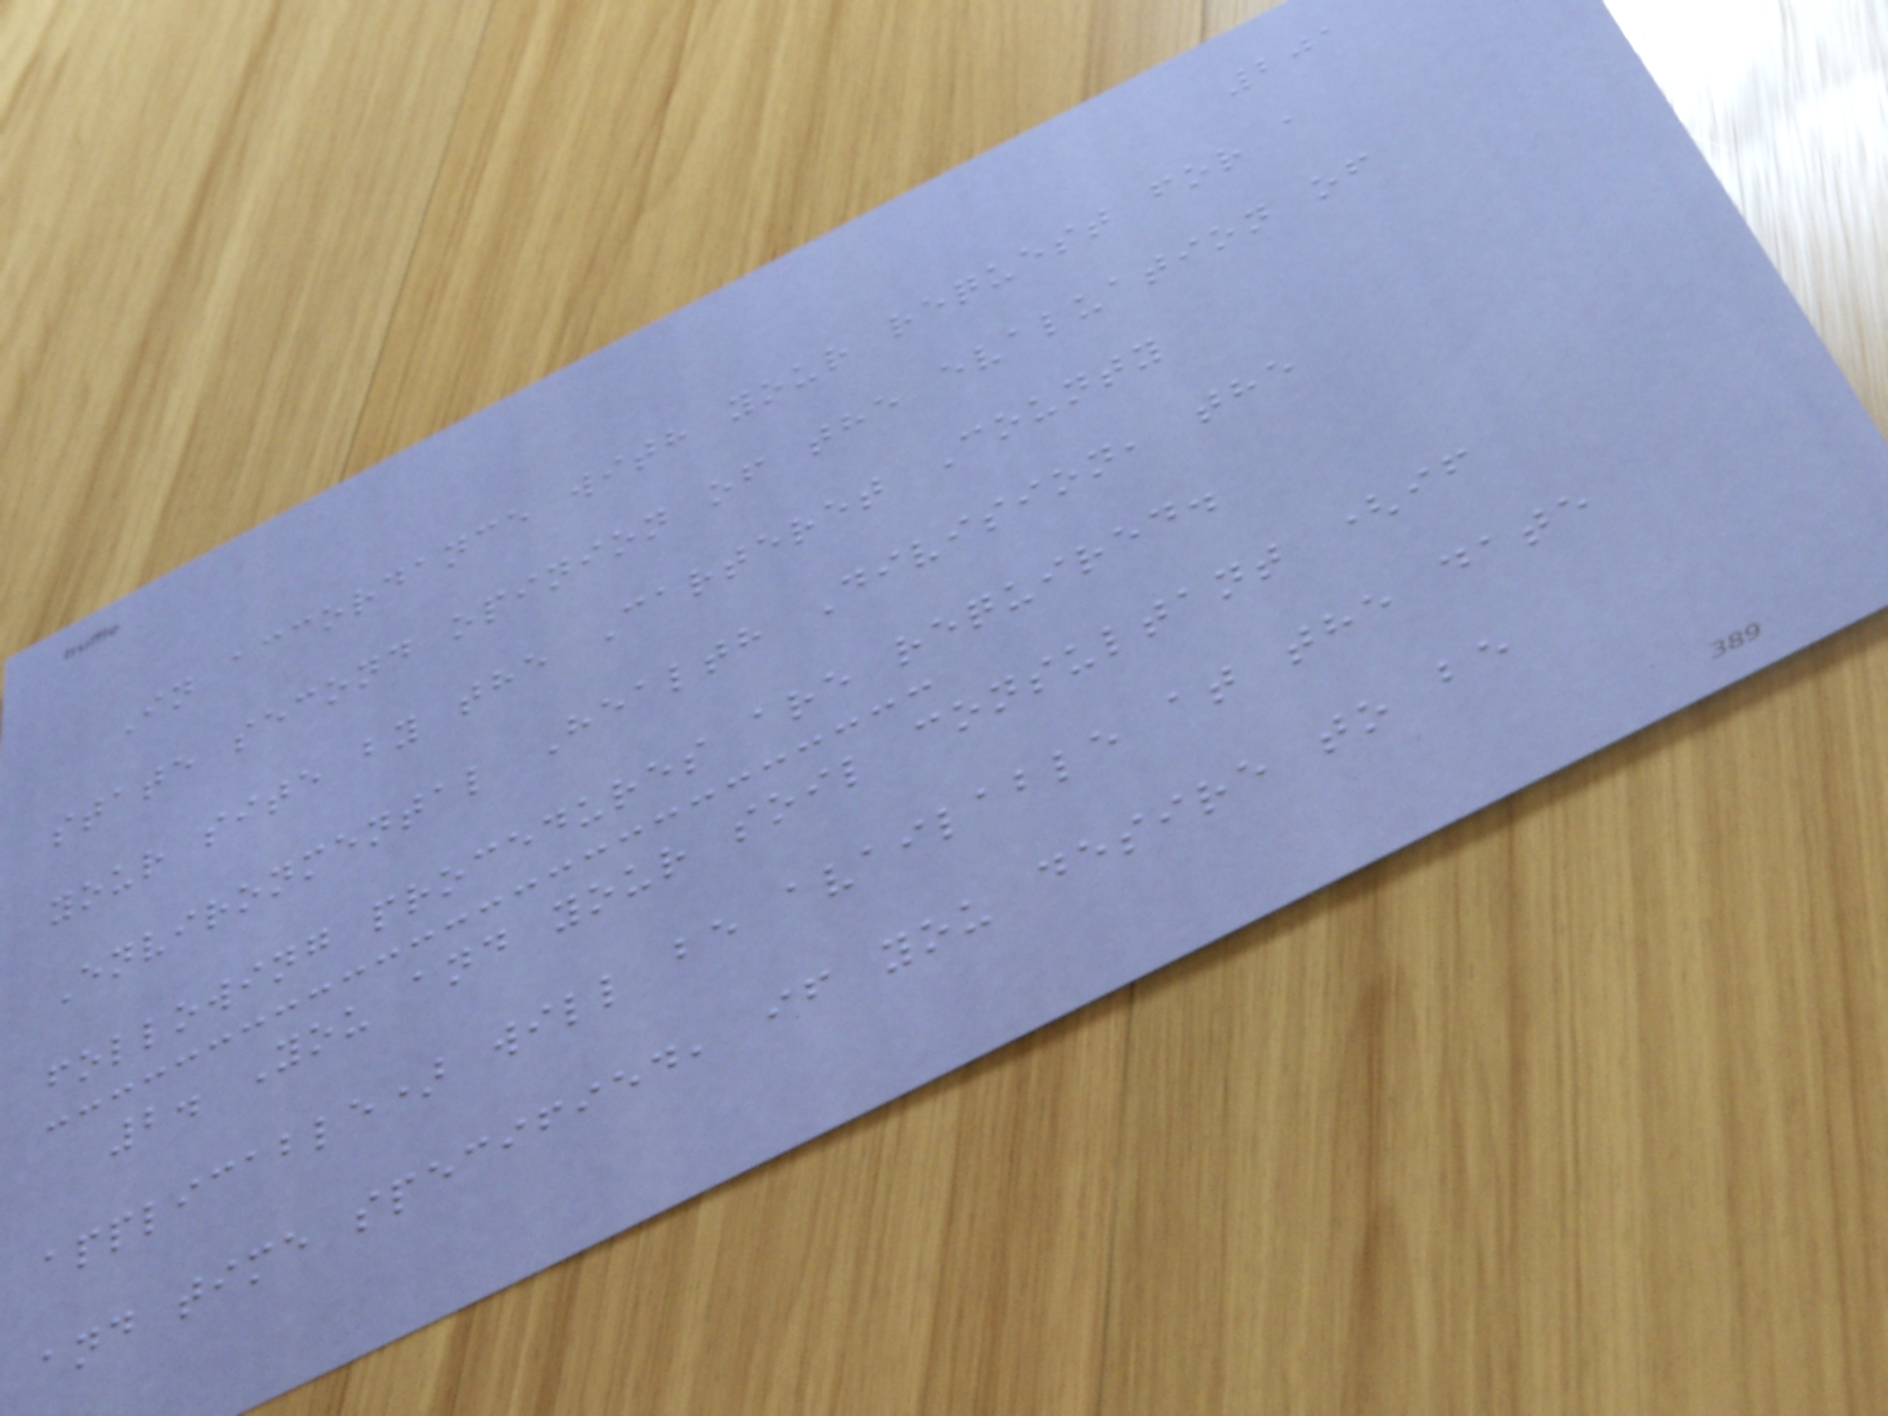201
In accordance with your request for a
state second opinion of the evaluation of
your site by the Carteret County
Environmental Health Division, the
following procedures are required.
2. You and your soil consultant (if
applicable) will be available at the date
and time specified, if you desire to be
